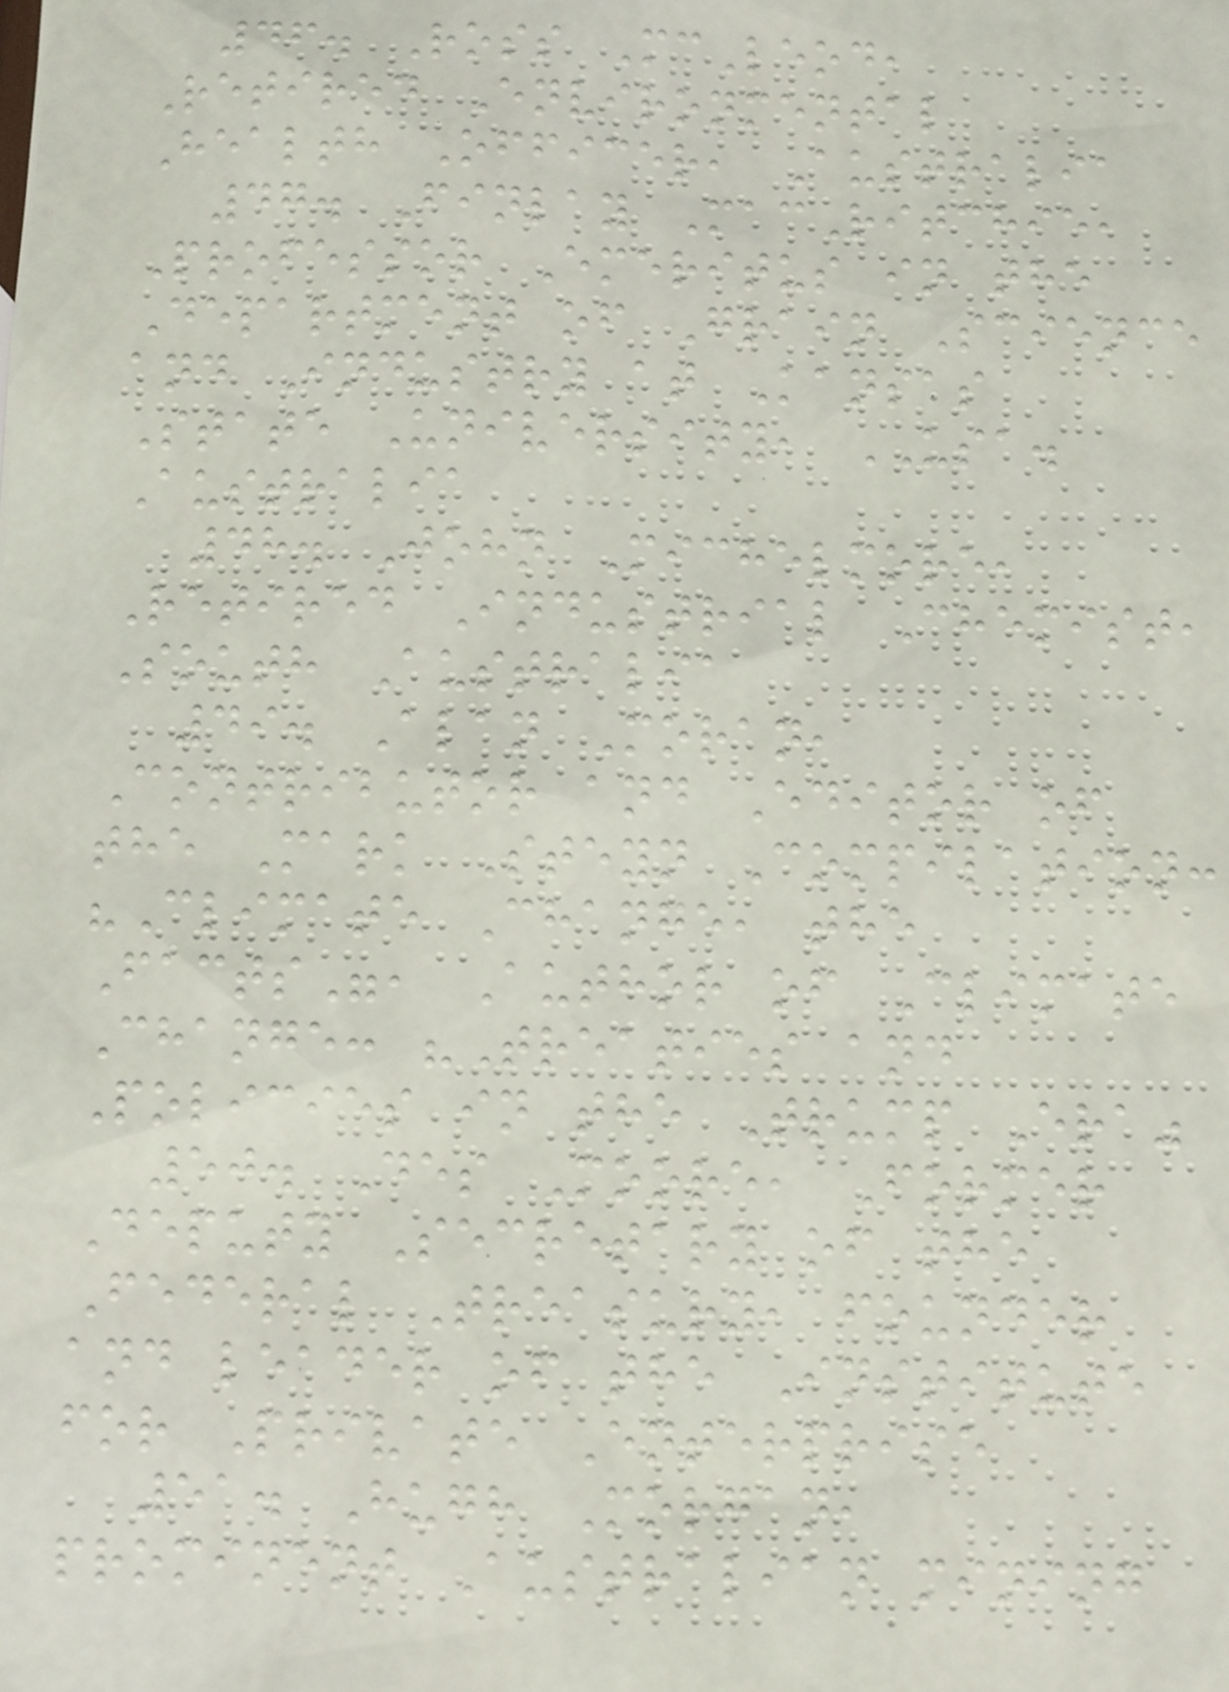46. Ross McLeod,
Retired Environmental
Health Officer, Australia
47. Finlay MacRitchie,
Professor Emeritus in the
Department of Grain Science
and Industry at Kansas
State University, USA.
Australia
48. John Michelmore,
Retired Industrial Chemist,
South Australia
49. Alan Moran,
Contributor and Editor of
the Mark Steyn Compilation:
"Climate Change, the
Facts", Author of Climate
Change: "Treaties and
Policies in the Trump Era"
50. Des Moore, Former
Deputy Secretary of the
Federal Treasury, founder
and leader of the Institute
for Private Enterprise
51. Hugh Morgan,
prominent Australian mining
